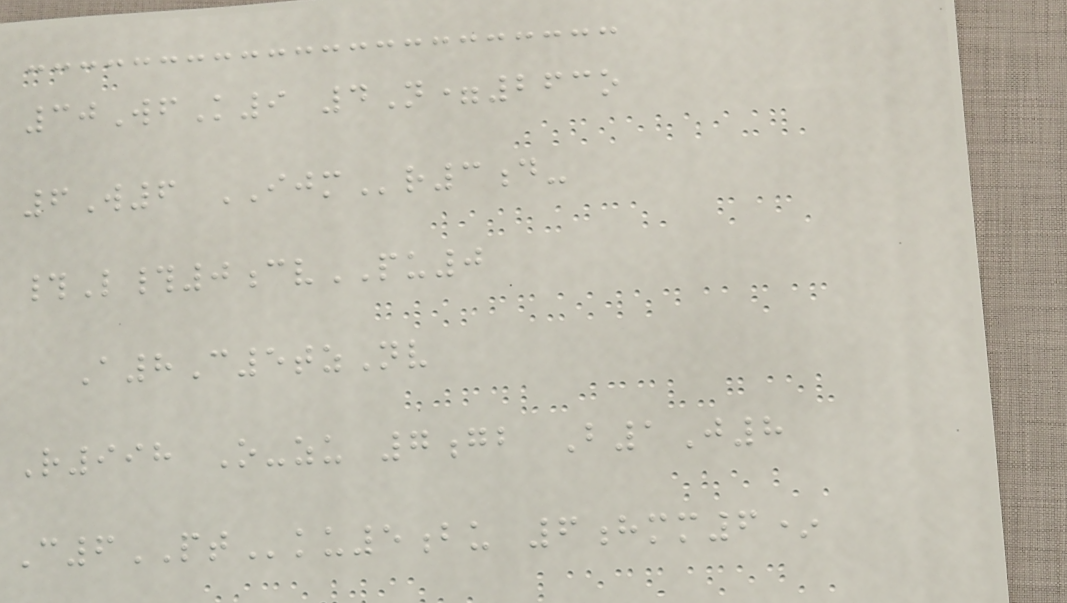30WfK9 4N=263o
6W6 IJMr3d-
#L#0cvPU0
A8C5tzNv
R998 O-zu 7gb B1J8
C6PTku5bu 6hmm6*
